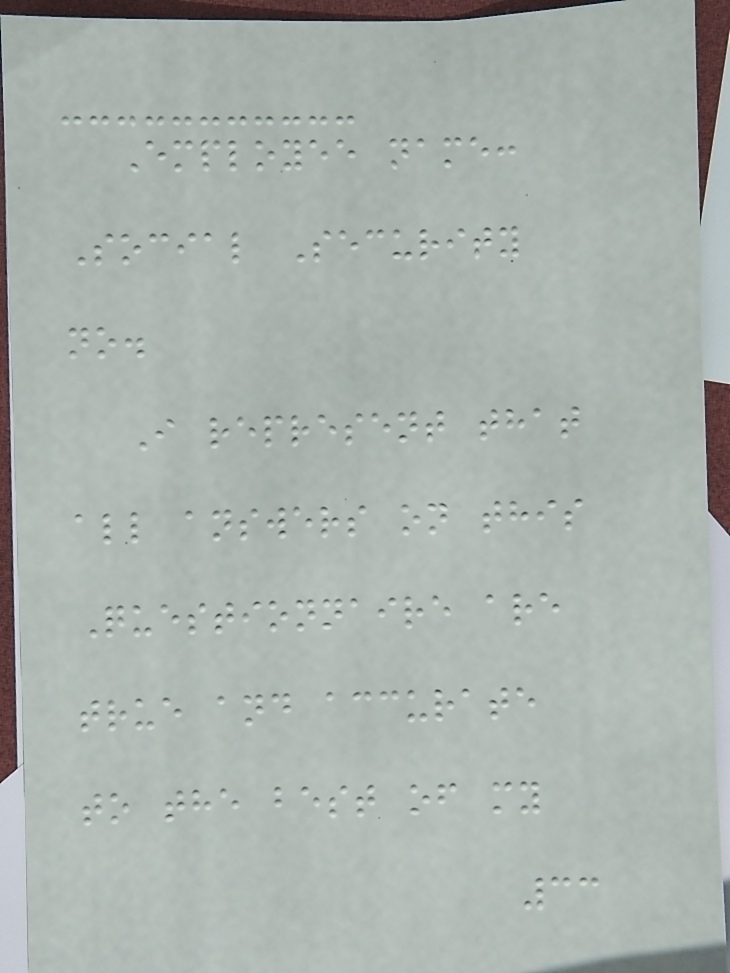Employee name:
Social Security
no.
I represent that
all answers on this
Questionnaire are
true and accurate
to the best of my
33
